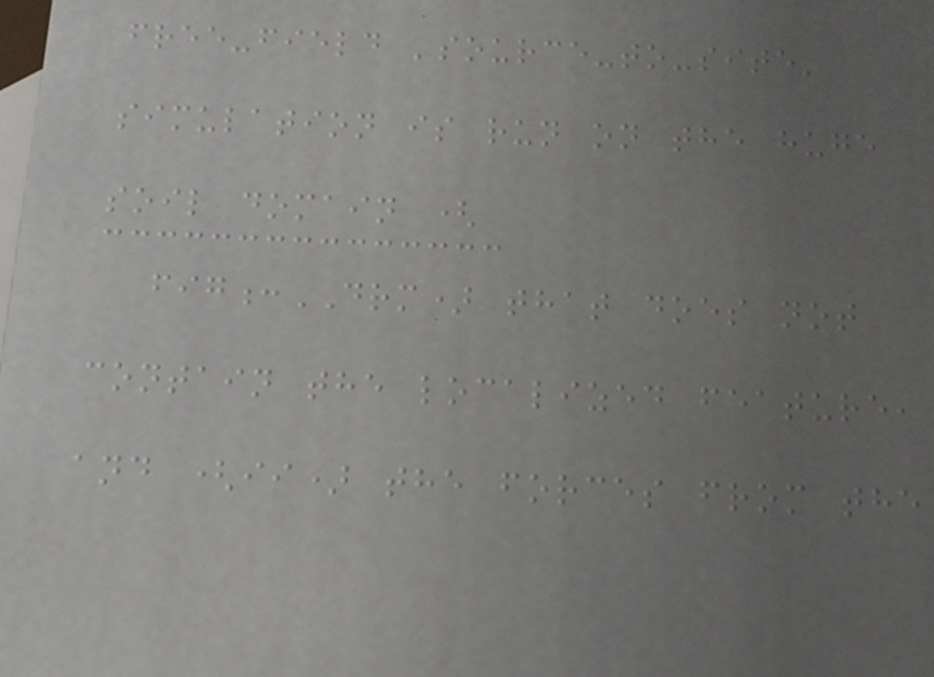free-field 'source-to-site'
simulation is run on the huge
soil domain (
fig:DRM) that does not
contain the localized feature,
and (ii) the forces from the
